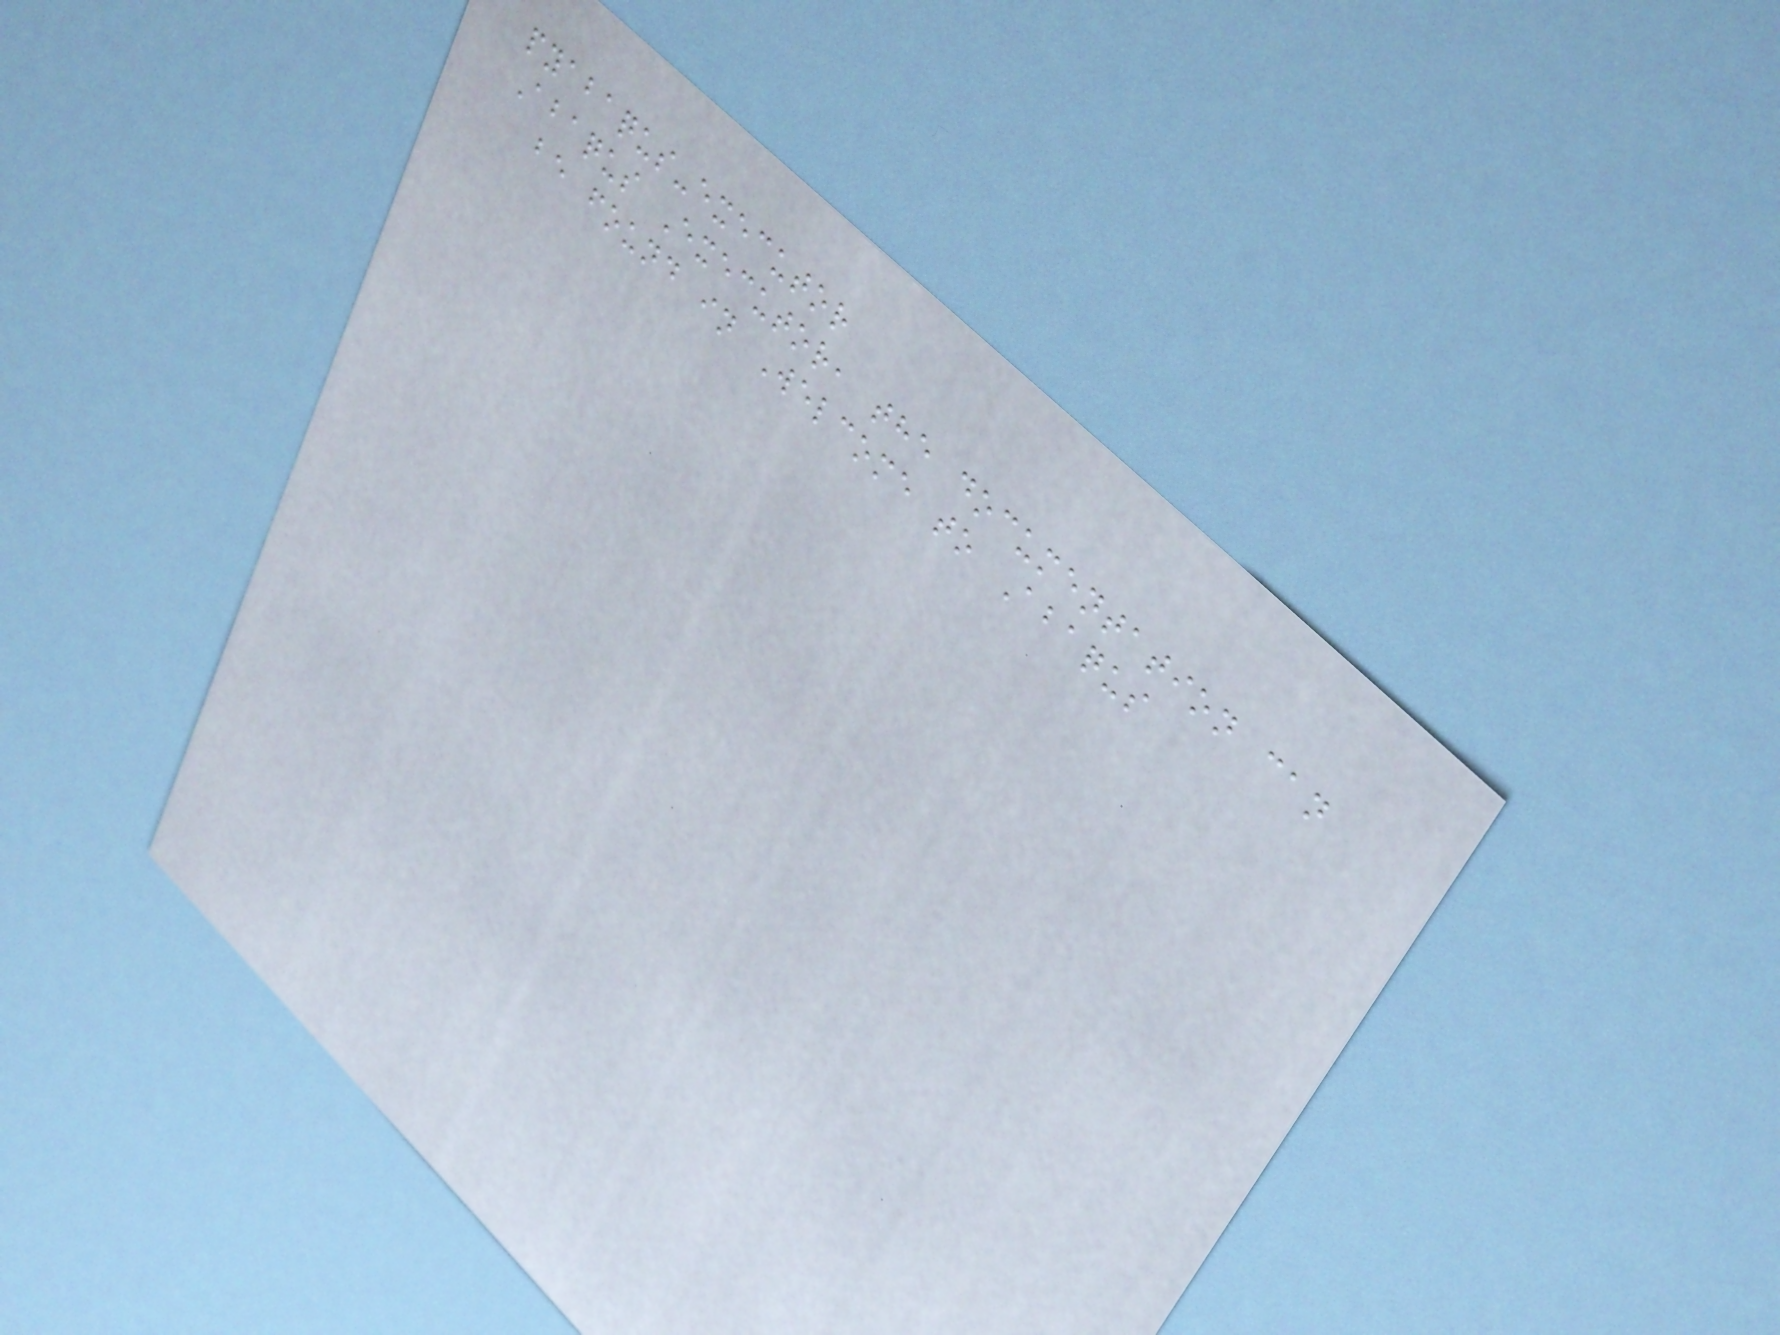pyabaqus-executor
Abaqus Executor, the documentation can
be found in Welcome to Abaqus
